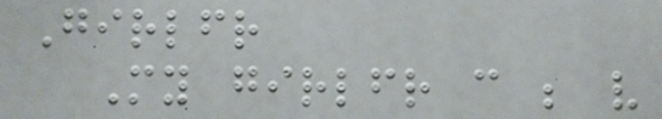Girlfriend
My girlfriend can be very
